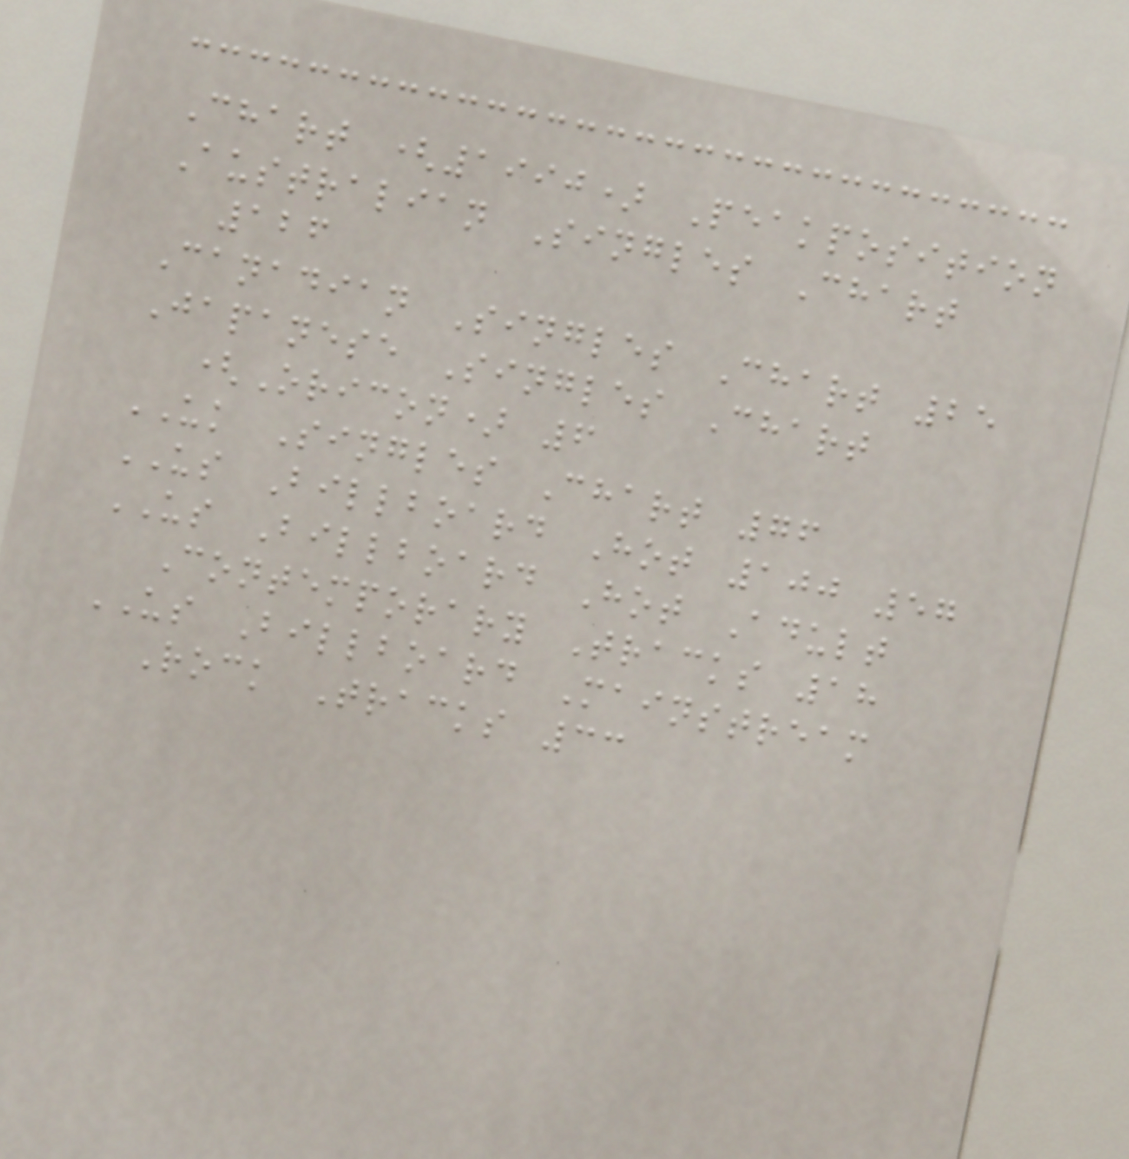Chart (1990) Peakposition
Australian Singles Chart
126
Canadian Singles Chart 25
Japanese Singles Chart
(Oricon) 6
UK Singles Chart 76
US Billboard Hot 100 57
US Billboard Hot Adult
Contemporary Tracks 18
US Billboard Mainstream
Rock Tracks 33
